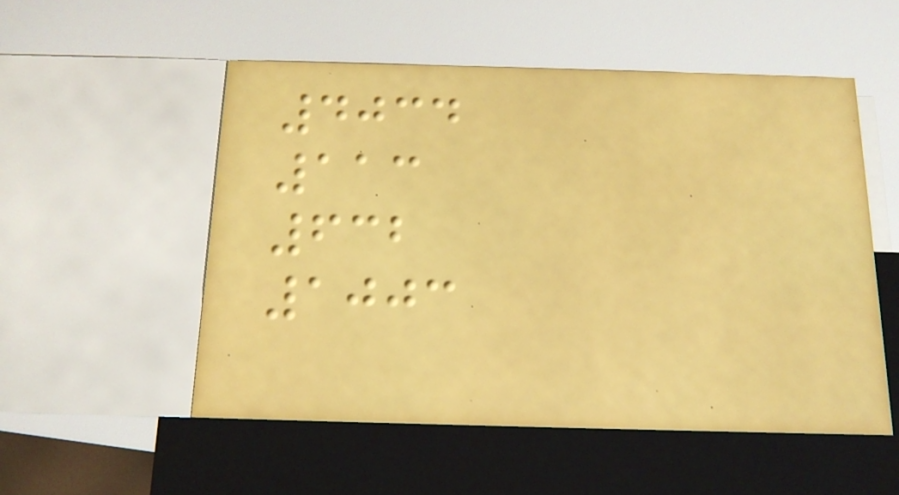4034
113
632
1003
